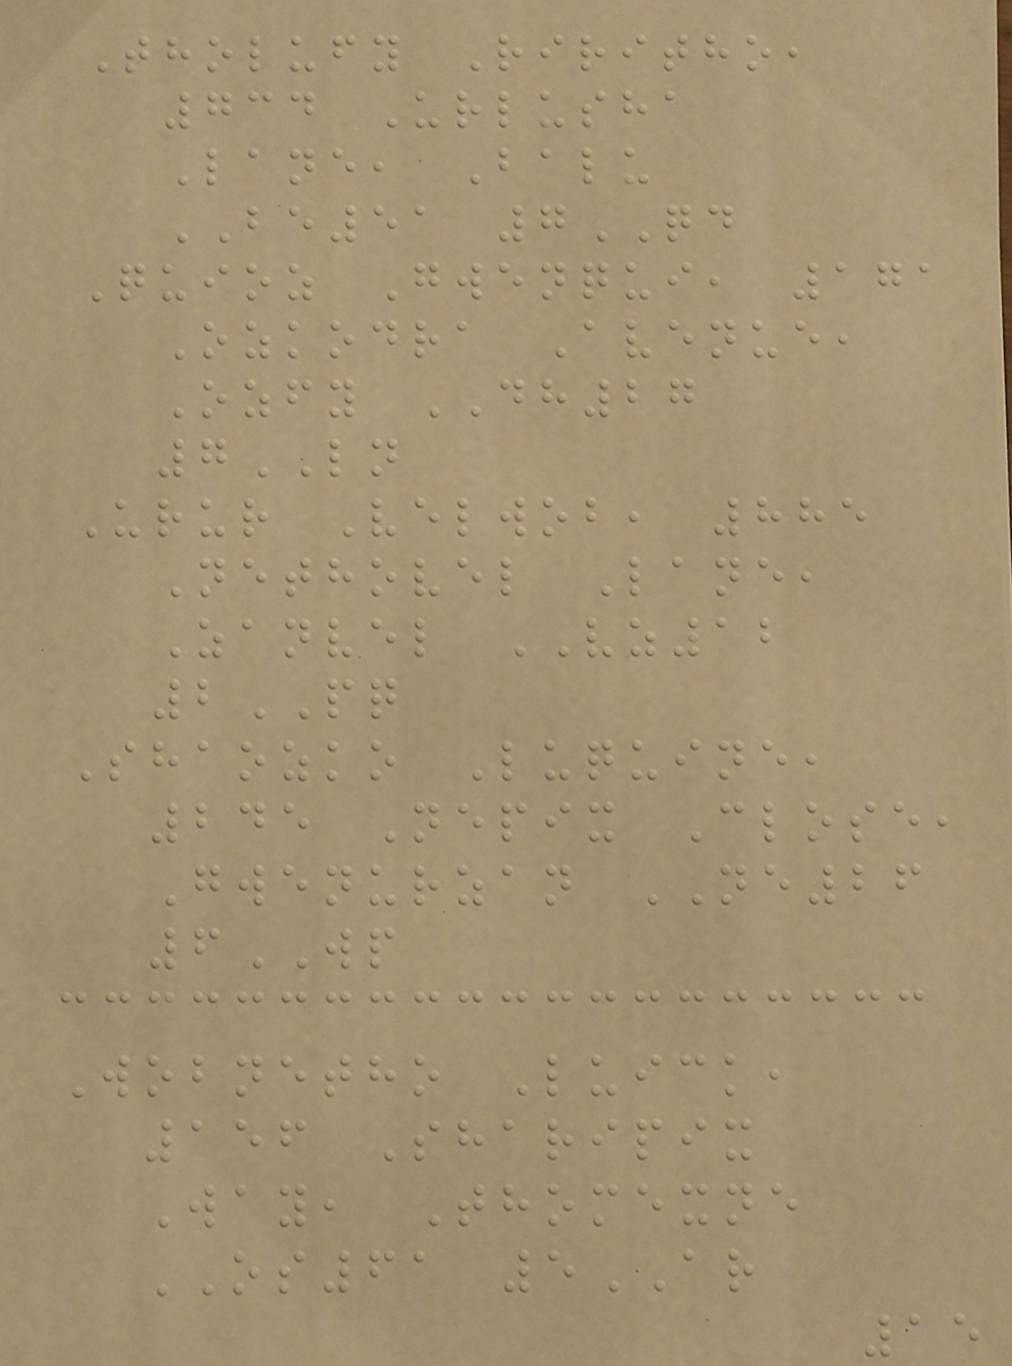Tholufy Riritho,
734 Urlusha
Lane, Balu
BE51 7QD
Quioz Gwenqui, 171
Ozkodra Avenue,
Ozfy DH27
7LN
Urur Velwob, 885
Nethovel Lane,
Zanvel VZ12
2PQ
Shaozko Luquine,
245 Nepix Close,
Gwenurzan NE26
6WP
Wobnetho Luick,
156 Sharipix
Way, Thomexne
OS61 5AR
15
